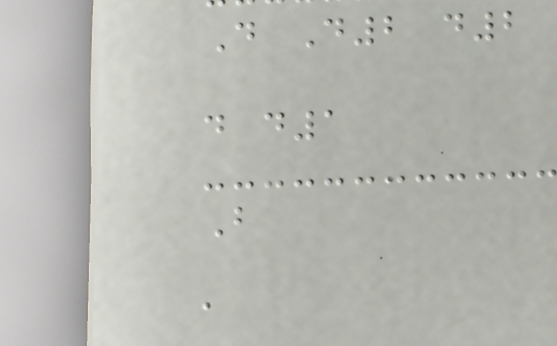D D2 d2
d d1
B
a
